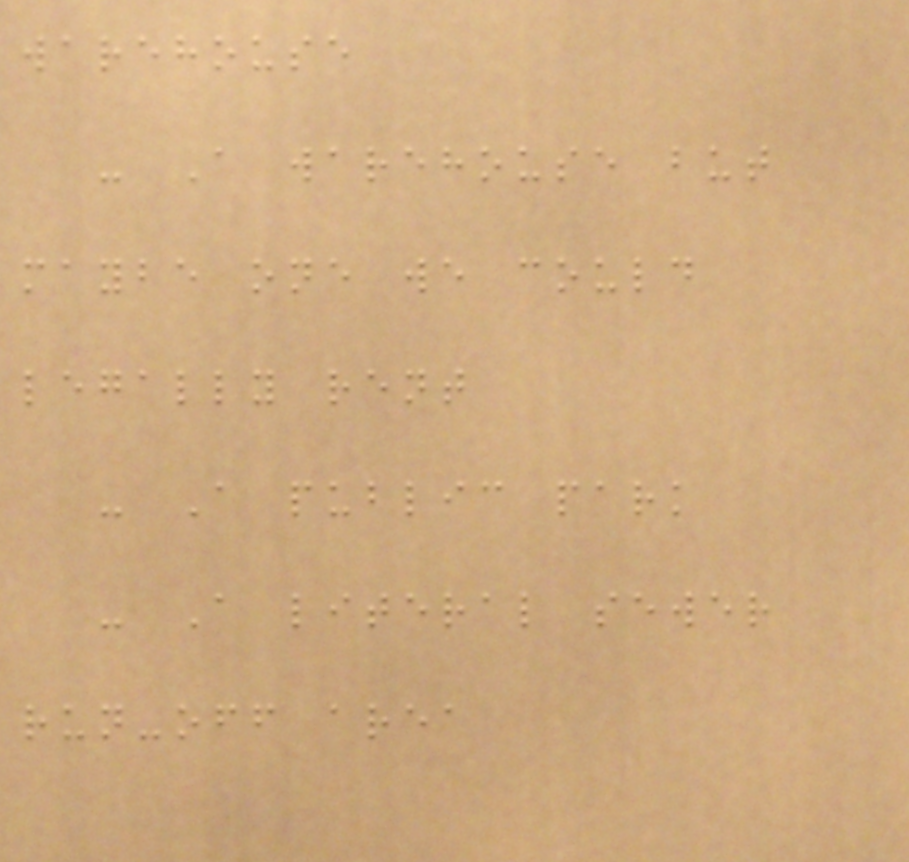warehouse
- A warehouse but
maybe one we could
legally rent
- A public park
- A literal sewer
run-off area
